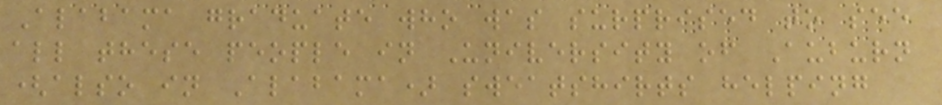Alabama graduate who was surprised to see
all these people in University of Auburn
(also in Alabama) sweatshirts helping
